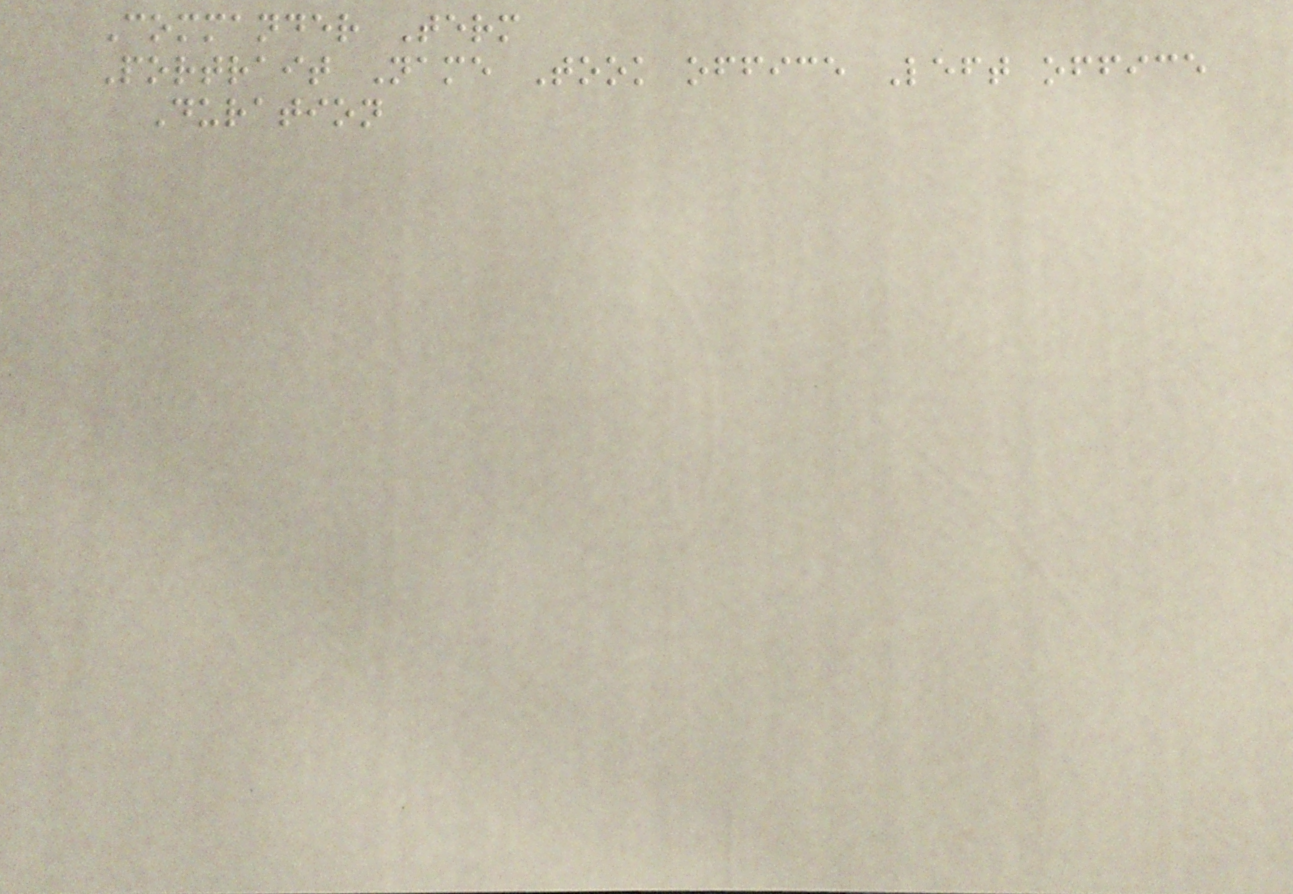Commander Term
Portrait Name Took office Left office
Duration
